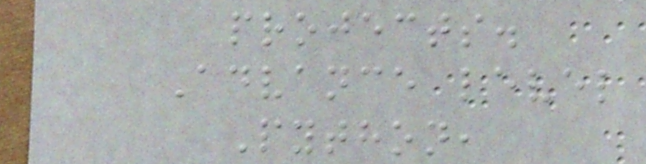projects.
Advance level
Python,
